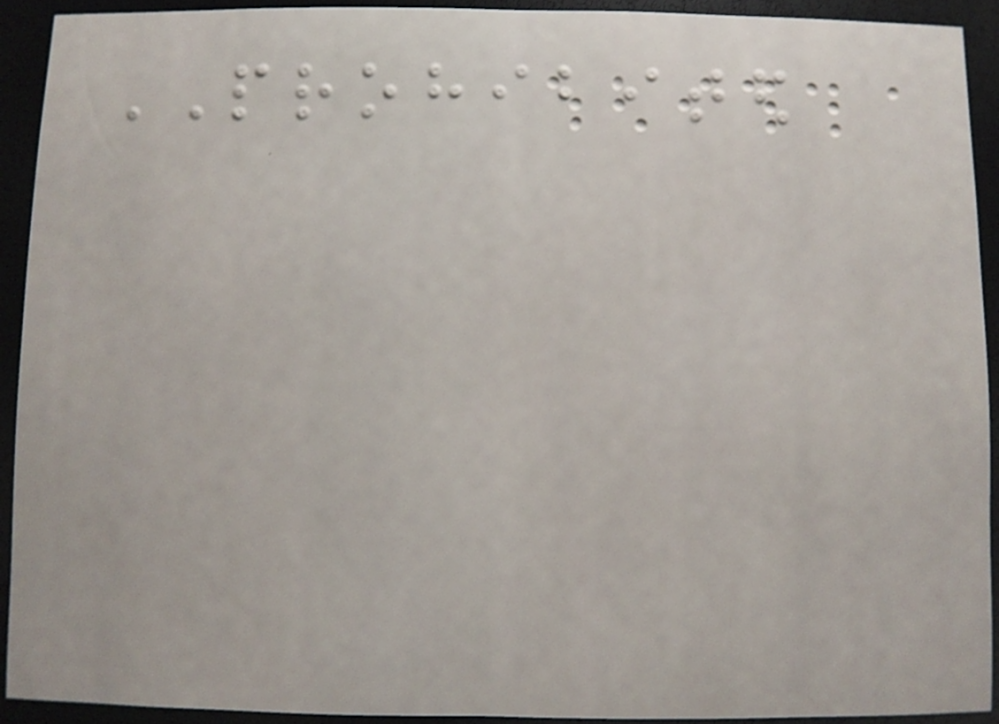PROHIBITED
